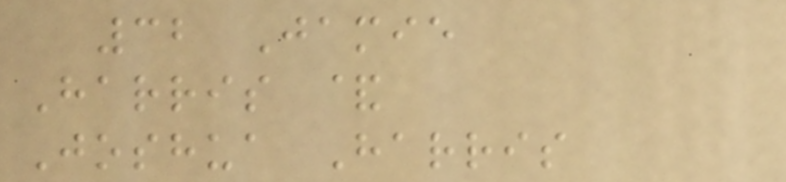32 Jamie
Harris &
Joshua Harris
